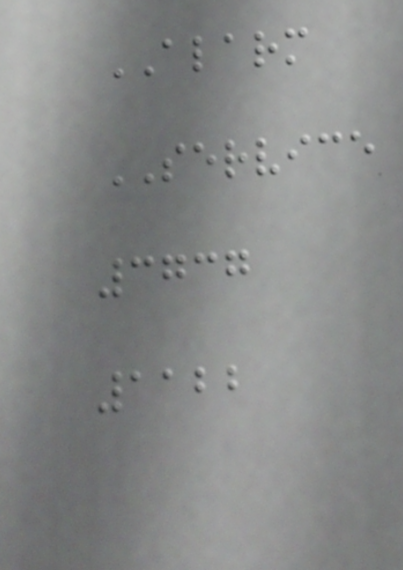ALARM
SERVICE
3737
1122
